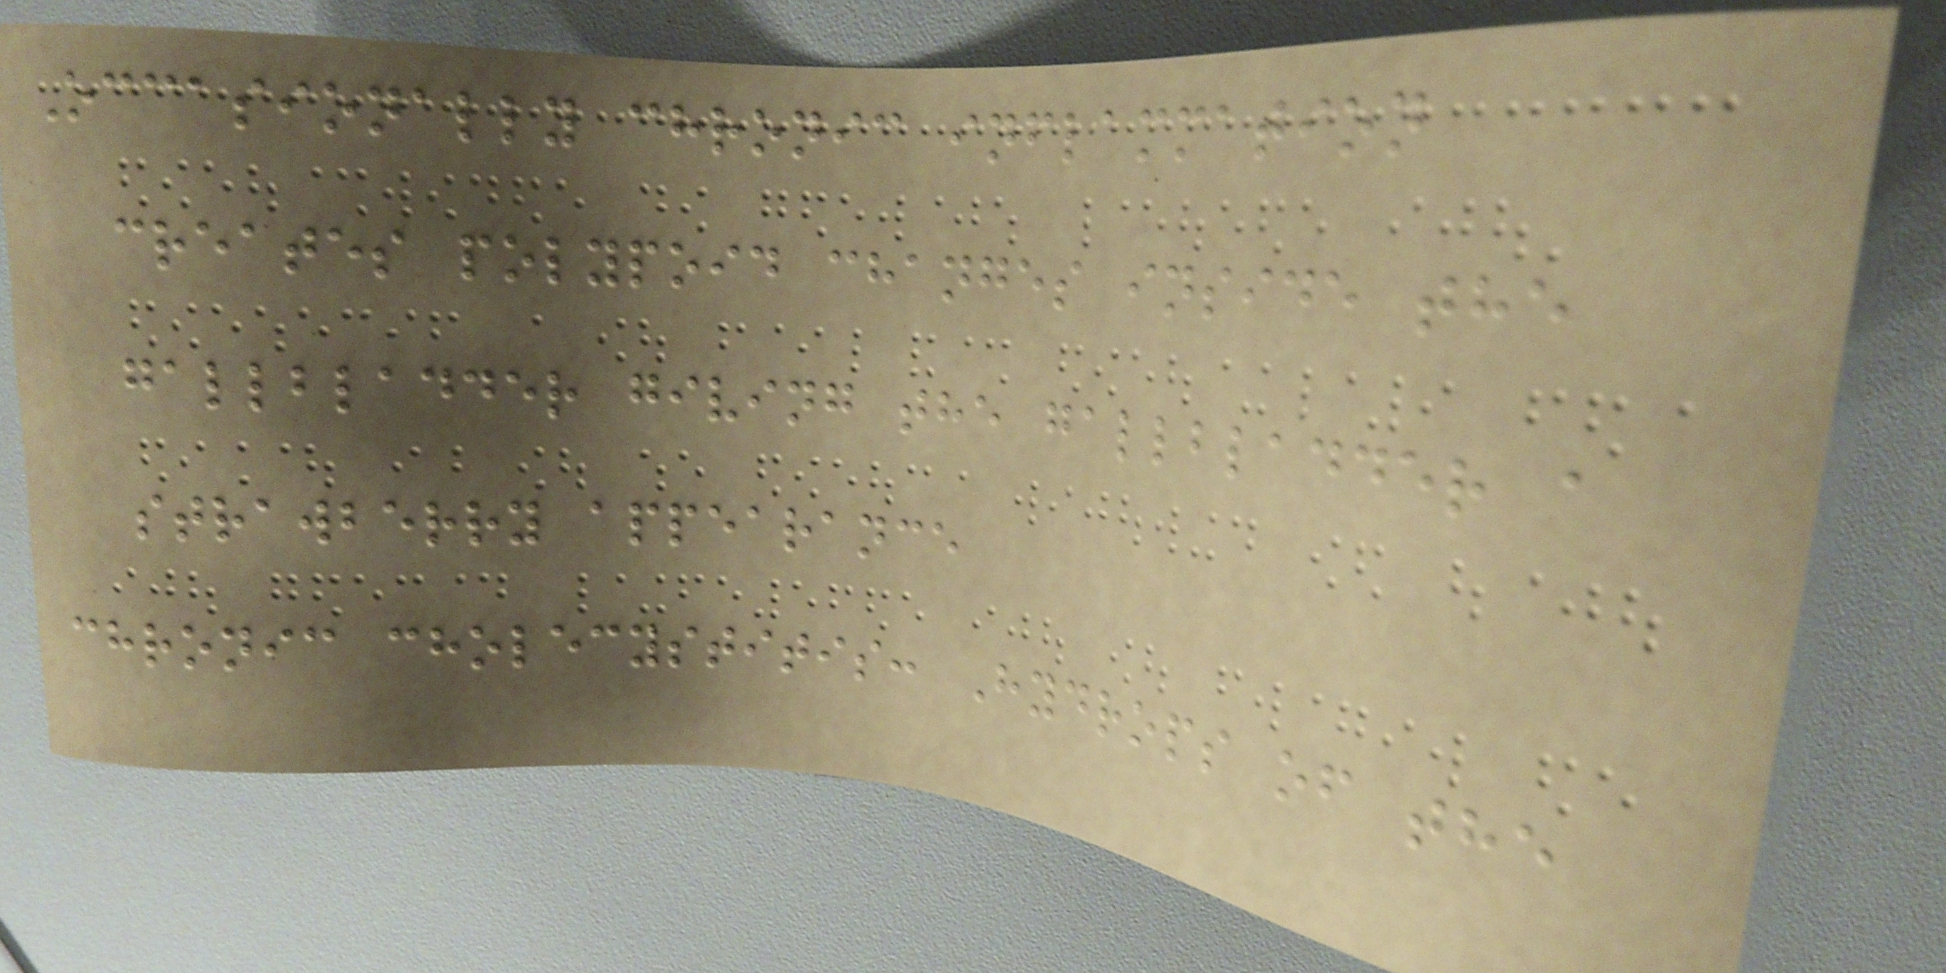Occasionally chronic inflammation
creates polypoid changes inside the
gallbladder giving the gallbladder a
strawberry appearance
chronic cholecystitis: Hydrops of the
